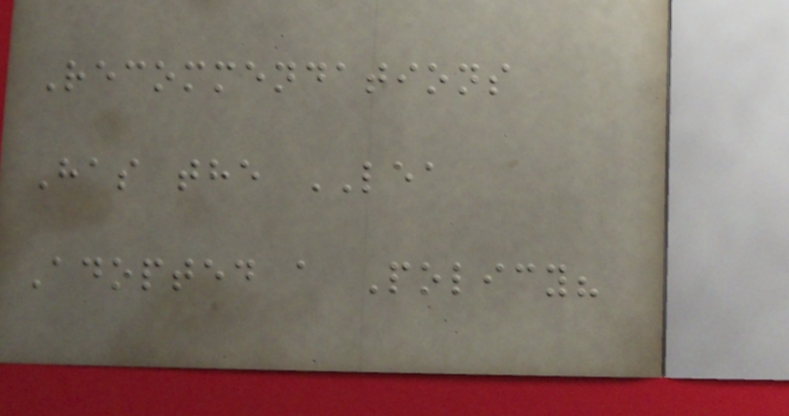Recommendations
Has the LEA
Adopted a Policy?
